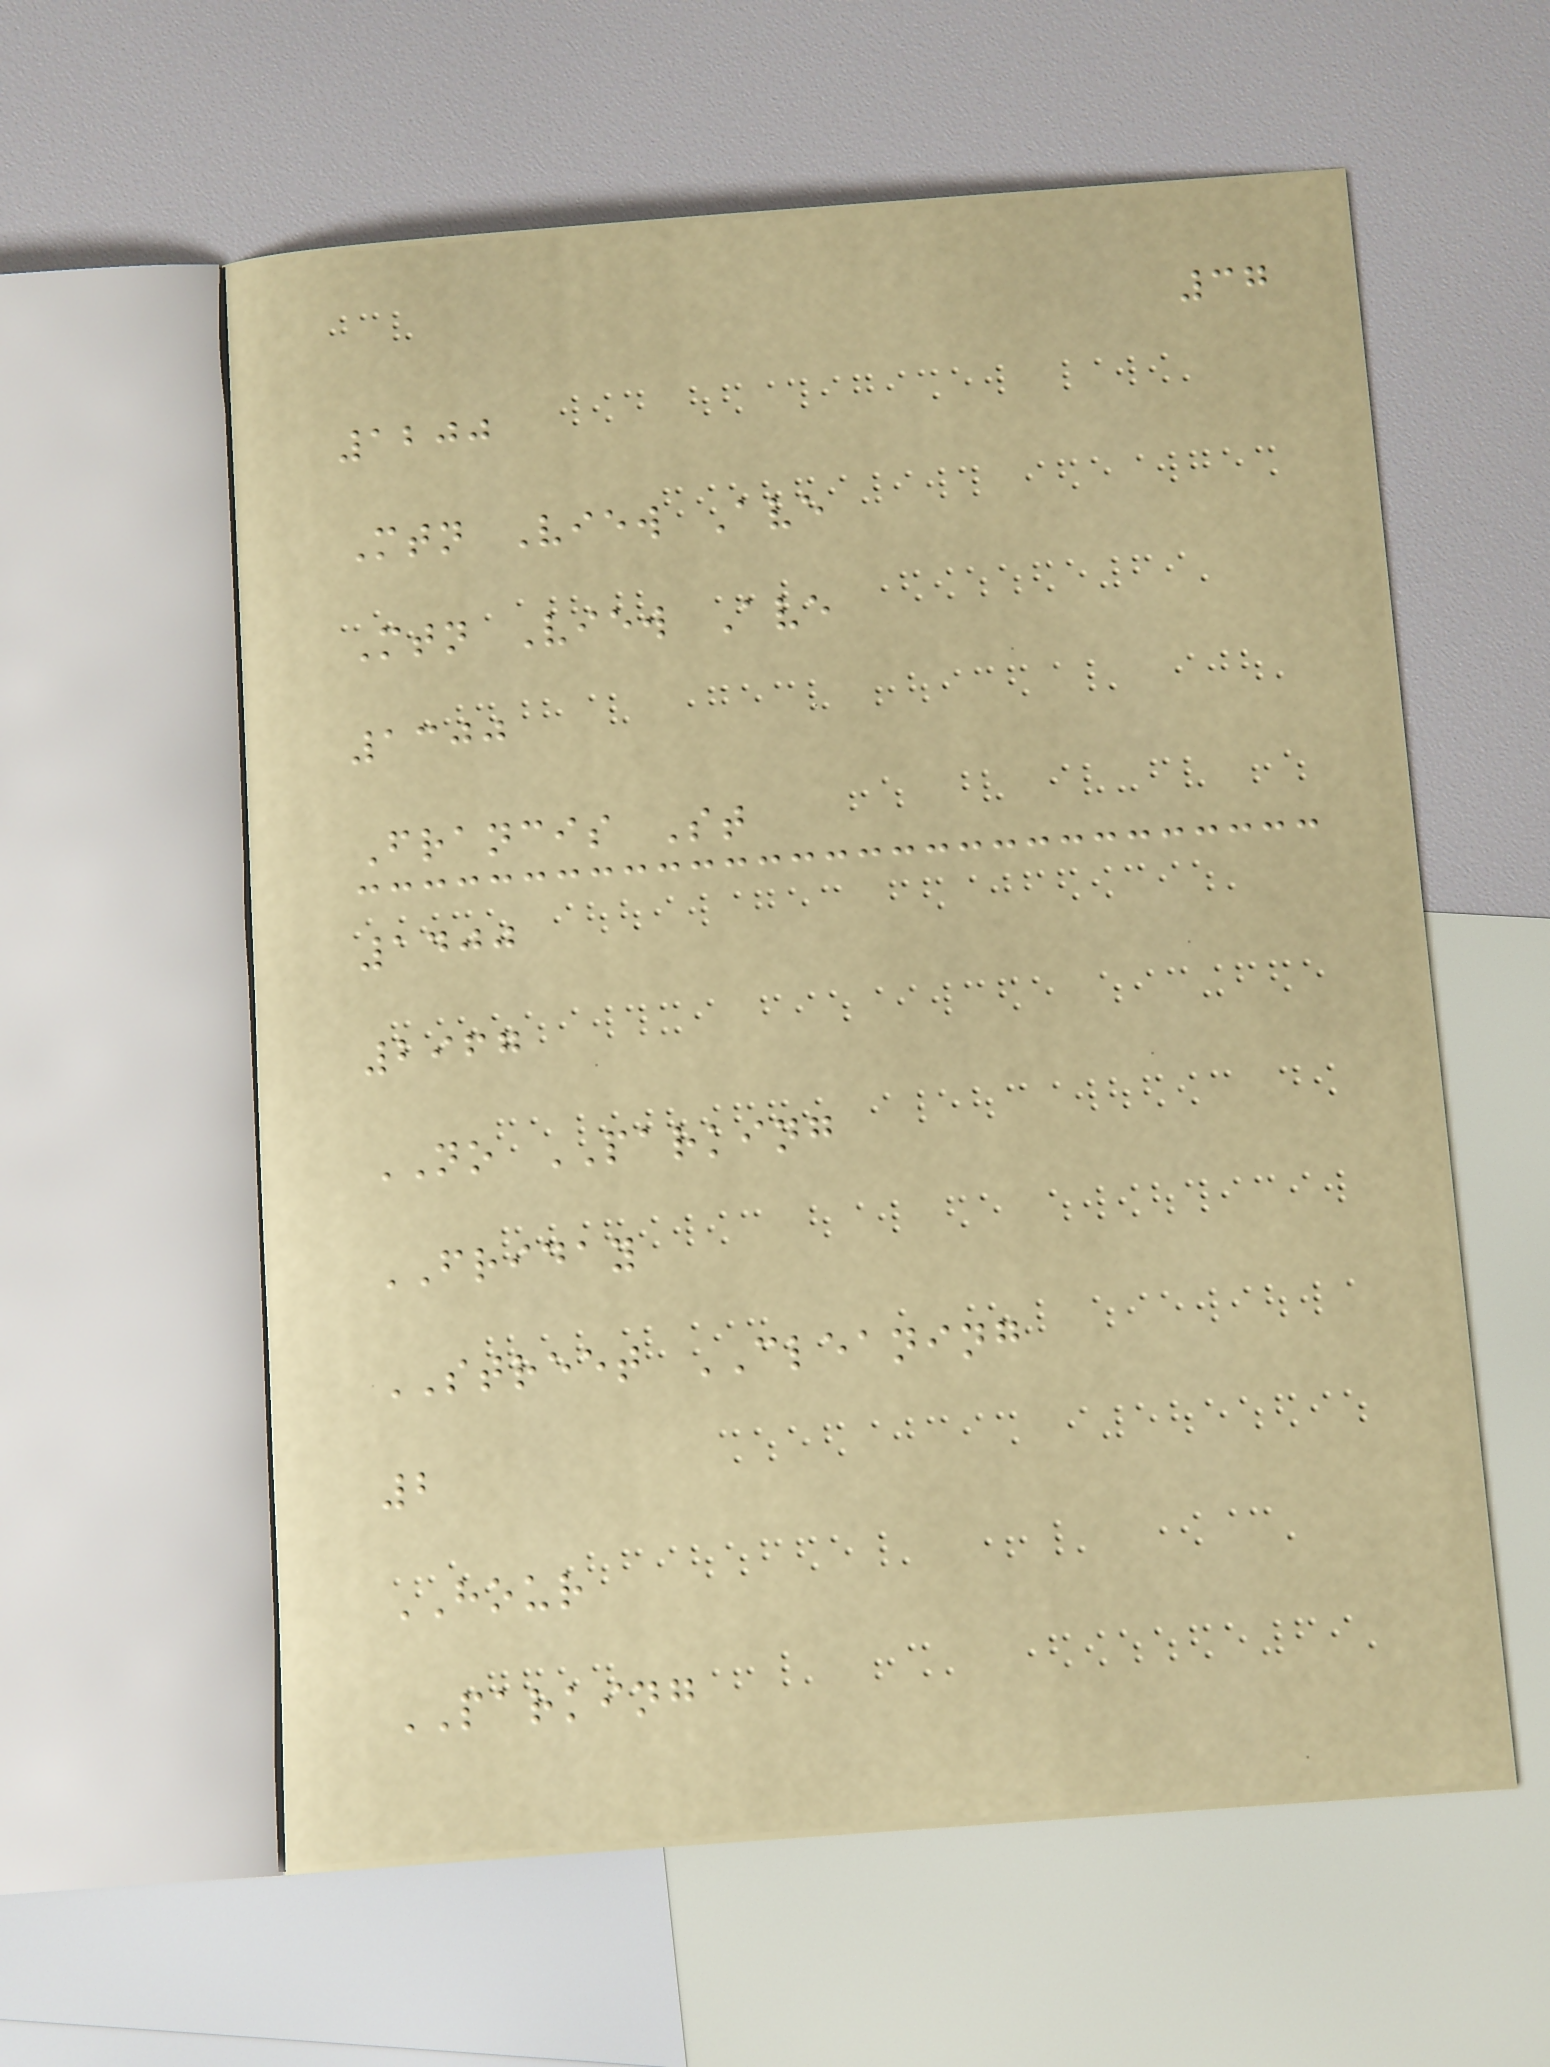37
1200
Mtn View Ave
Mtn View Ave
1300
Francis St
1400
2967
NO PARKING
FRIDAY
STREET CLEANING
2
HOUR
PARKING
